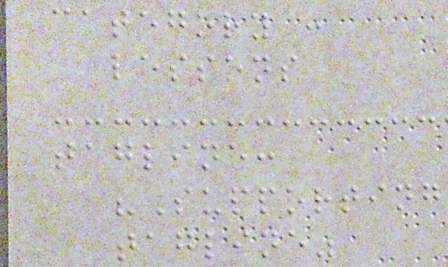category :
lessons
tagline:
"Supporting
tagline"
